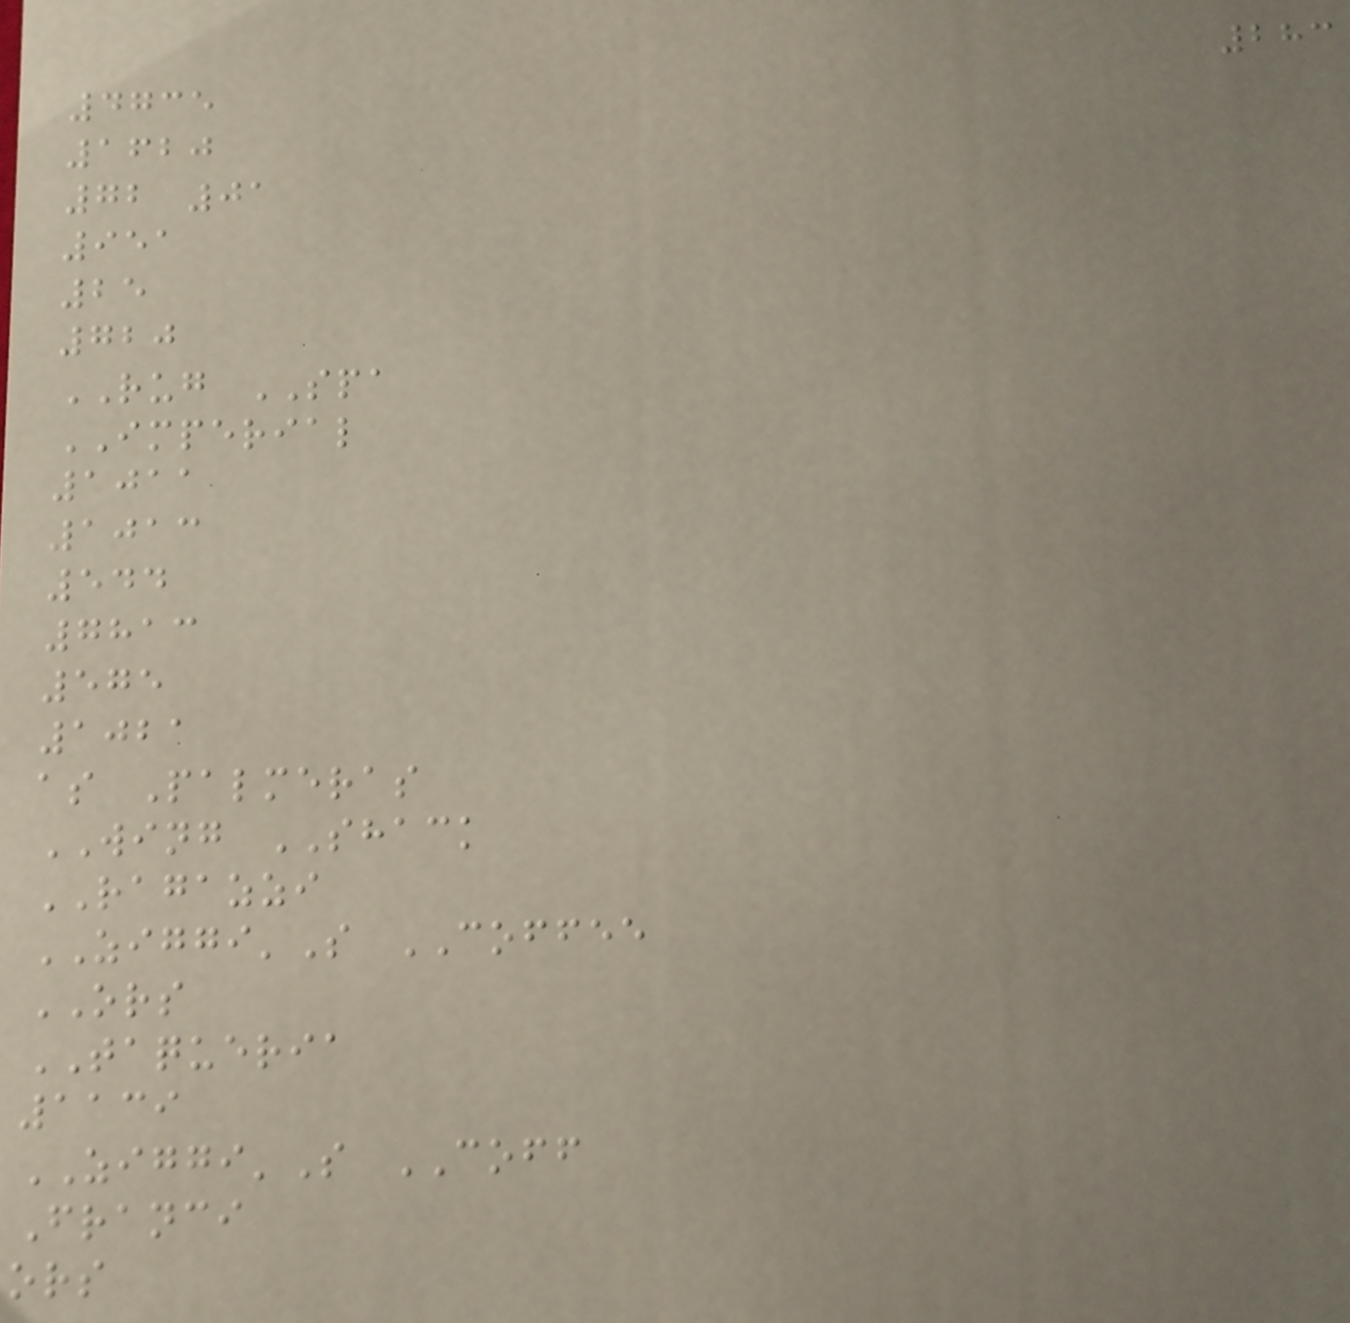283
4735
1620
72 01
951
25
720
RUG SPA
IMPERIAL
1011
1013
544
7813
575
1021
as Palmeras
WING SHACK
RAGAZZI
ZIGGI'S COFFEE
ORS
TAQUERIA
1139
ZIGGI'S COFF
Franci
ors
